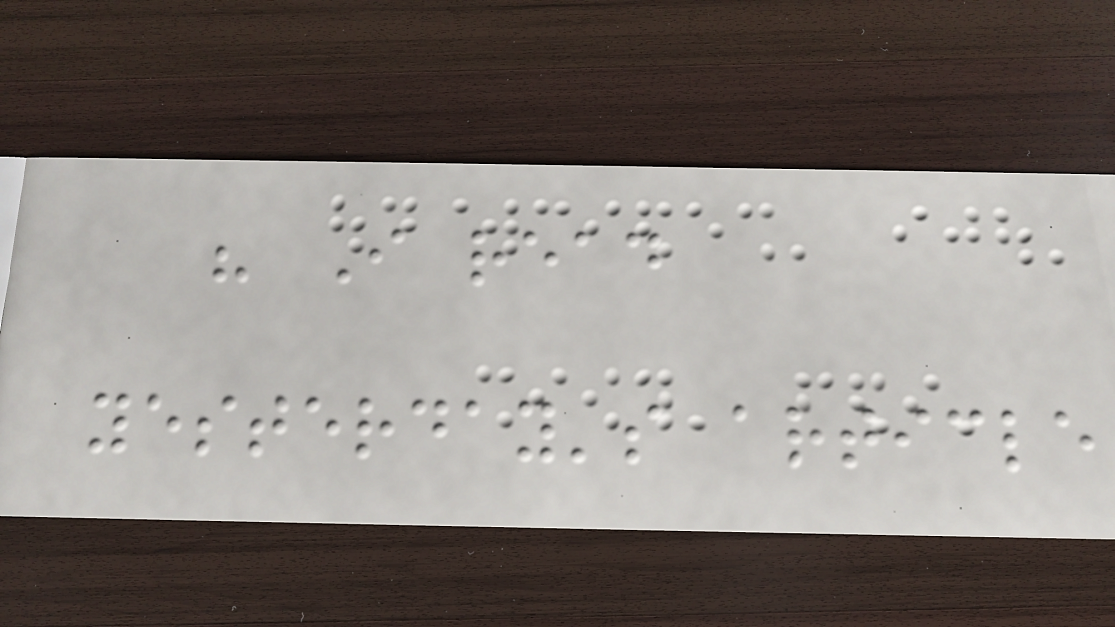" I read
yesterday's article
